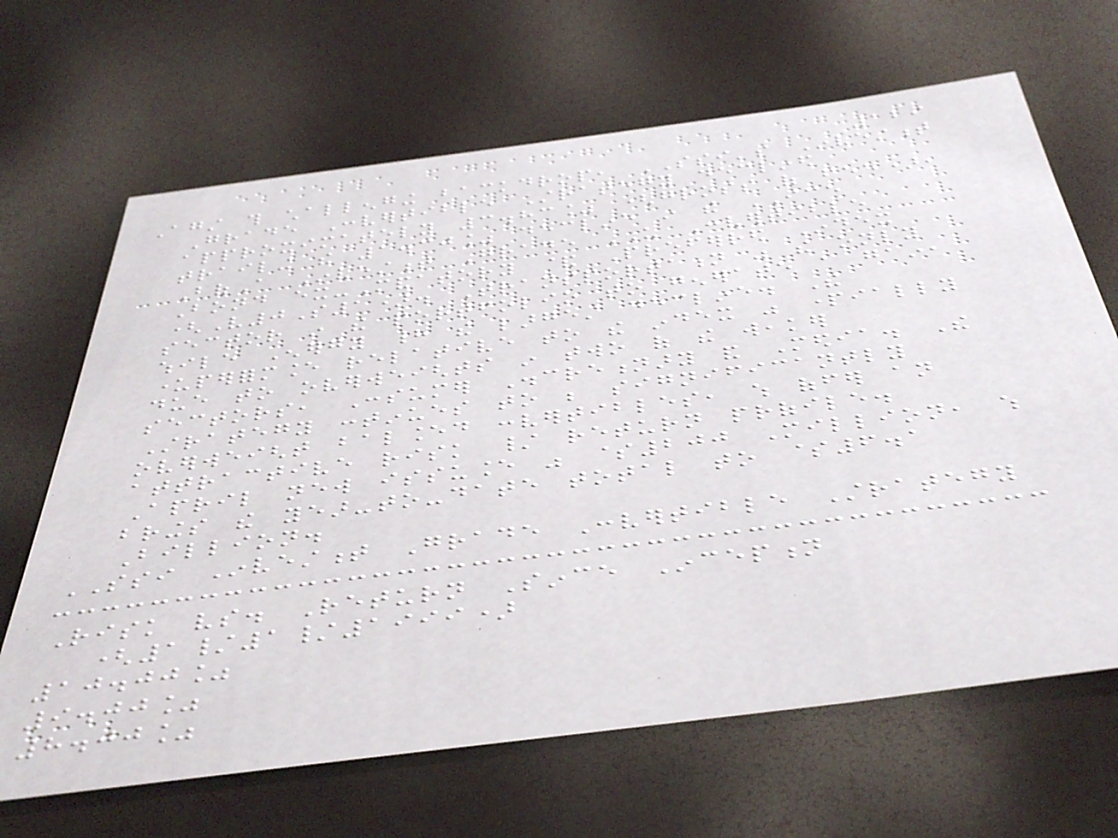129
Against this challenging backdrop, SSI's Investment
Grade Convertible Strategy declined
approximately 3.83% (gross of fee),
trailing the 1.30% decline in the ICE
BofA Investment Grade US Convertible
Bond ex-Mandatory & Preferred Index
(V0S1). Transportation was the only
sector in the portfolio to generate a gain,
while Energy had the largest decline. The
underperformance relative to the index was partially
due to overweights in two of the weaker
sectors, Consumer Discretionary and Media. The
Strategy continues to be significantly
overweight balanced convertibles, which offer an
attractive risk / return profile.
April new issuance was $200 Million, which
brings the year-to-date total to $6.1
Billion.
SSI Investment Grade Convertible Strategy
Risk vs. Return Since Inception
(1/1/1999)
10.00%
9.00%
8.00%
